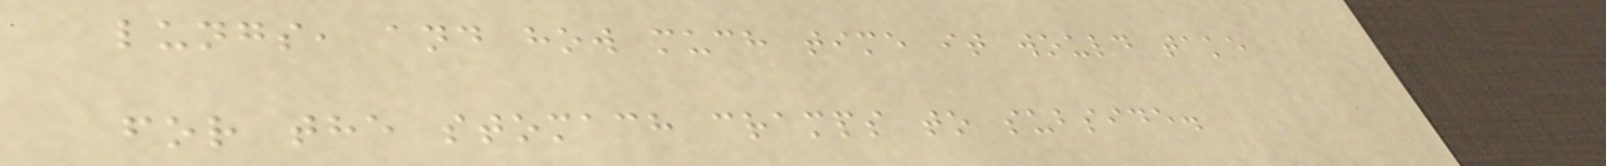lungs, and how much time it would take
for the stomach cramps to subside.
